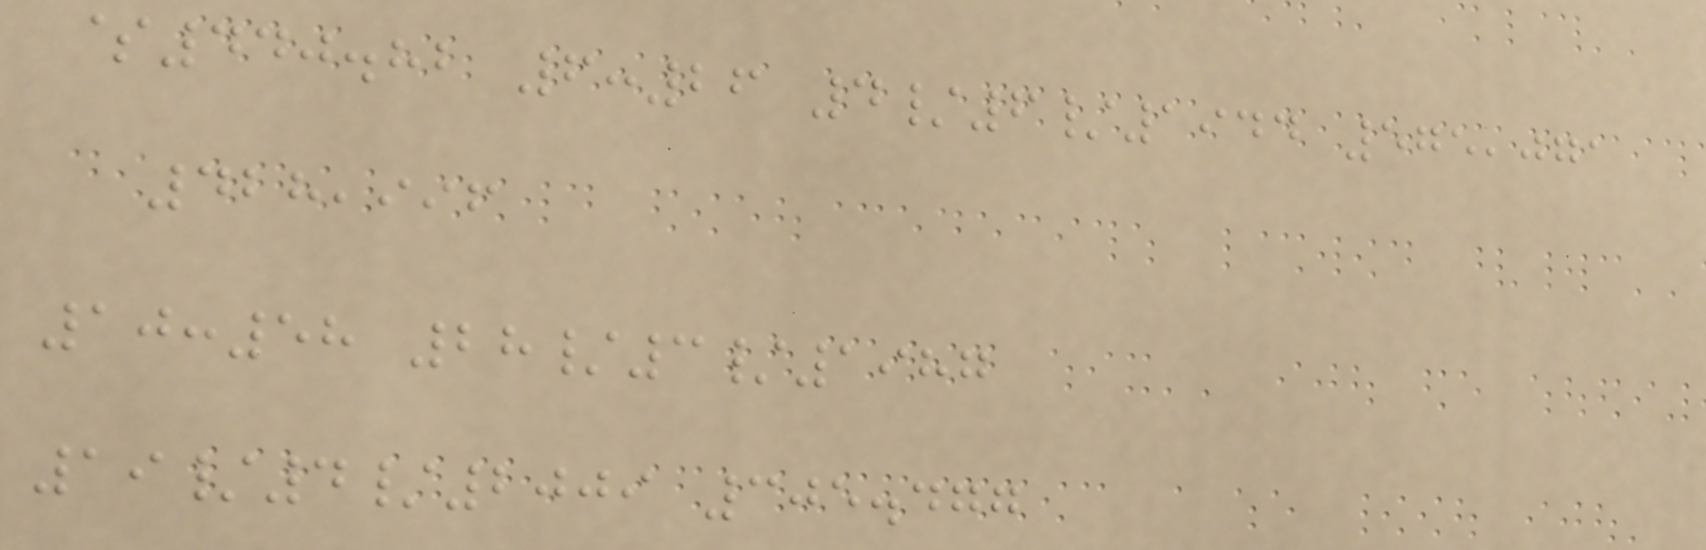$440.82 6:26 4/6/1944 575,071
428,996
10:58 28/3/1987
19/4/2009 305.477
